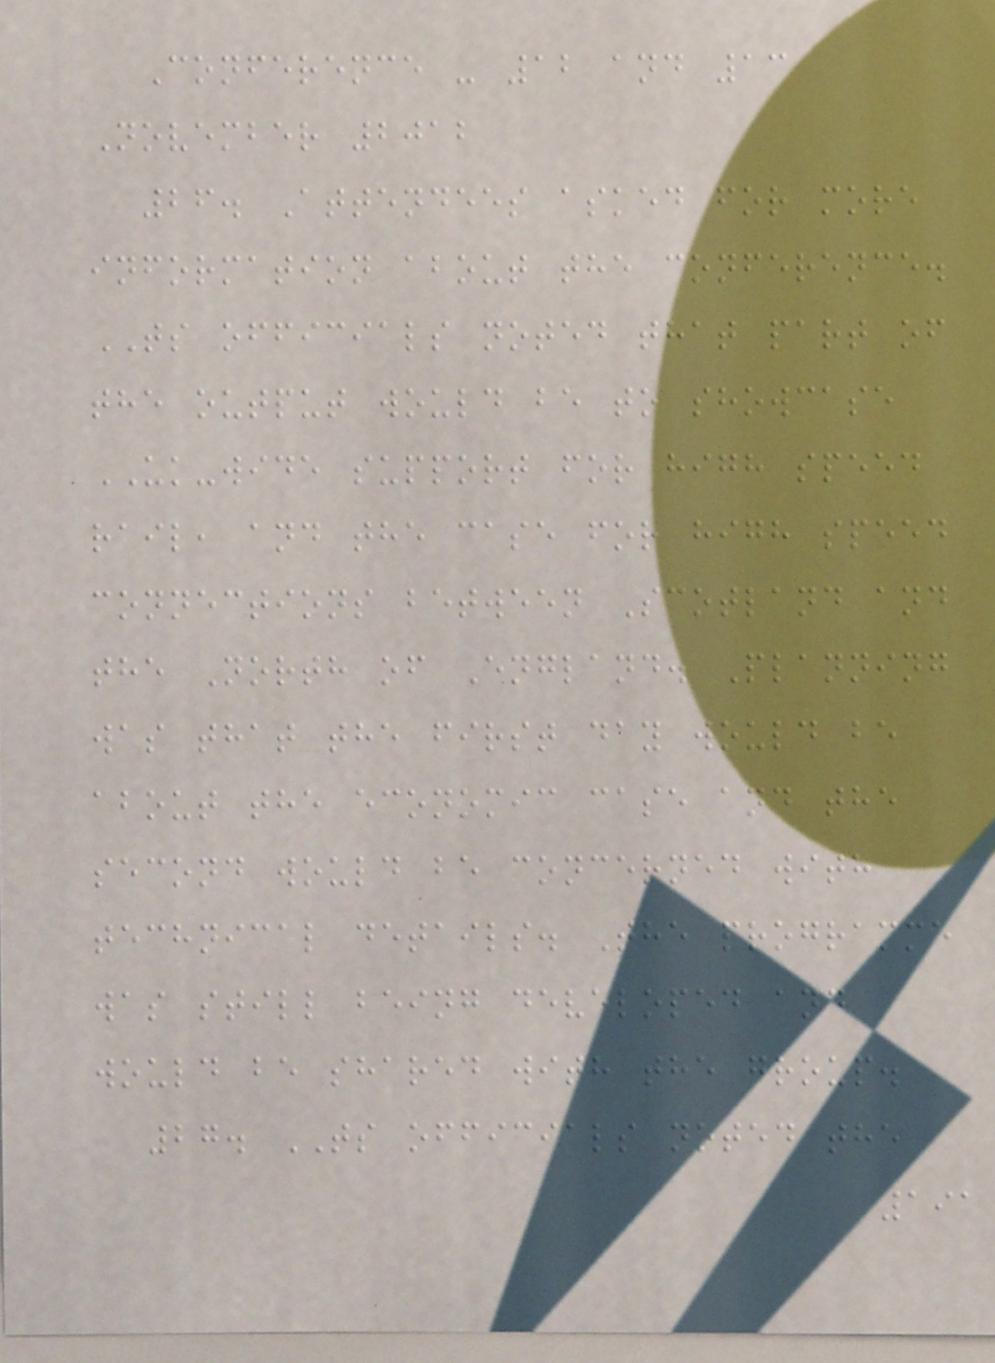Conference - 12 and 13
November 2012
26. Attendees asked for more
information about the conference.
TS officials noted that part of
the output would be to showcase
UK-wide support for high speed
rail, and the case for high speed
connections between Scotland and
the North of England. Planning
was that the first day would be
about the economic case and the
second would be concerned with
technical details. The programme
was still being developed and
would be shared with the group.
27. TS officials noted the
191
